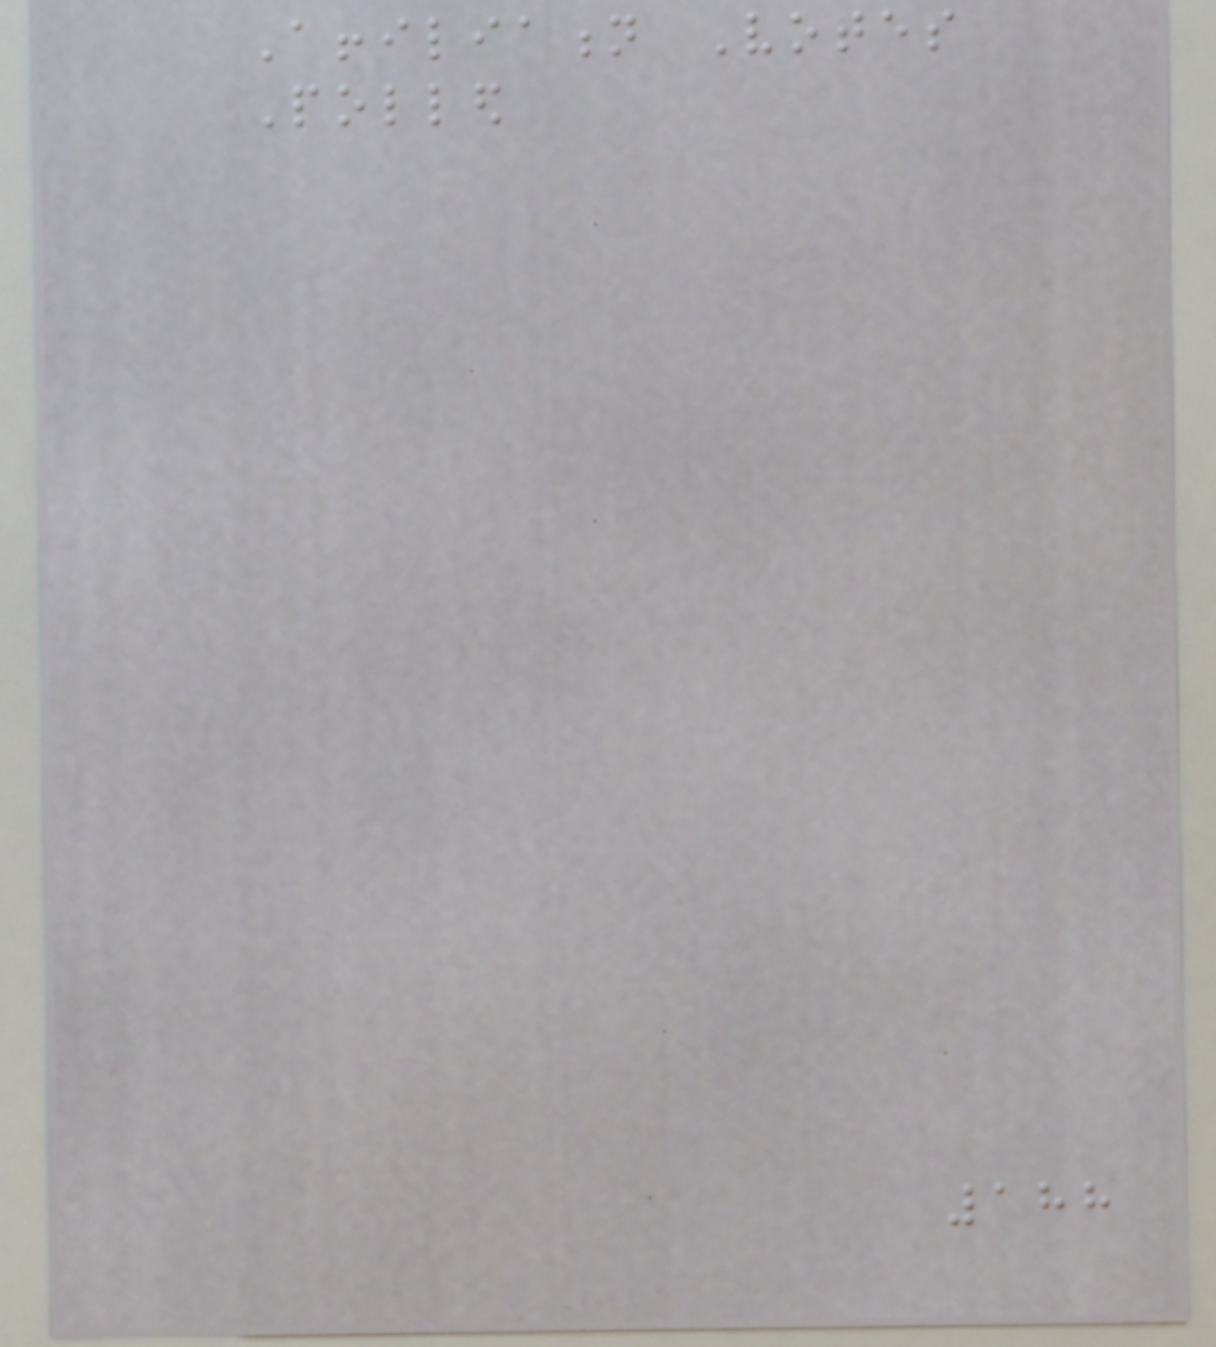Affiliation Votes
Polled
188
